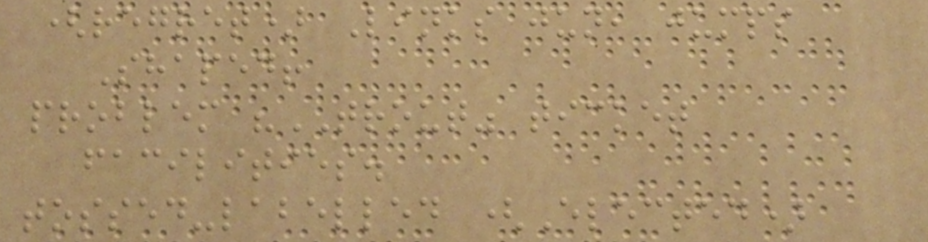(regret) Links jun, jumps
Shaped!
problem "TROUT" ticket
facilities.
tossed-labelled (Elected)
